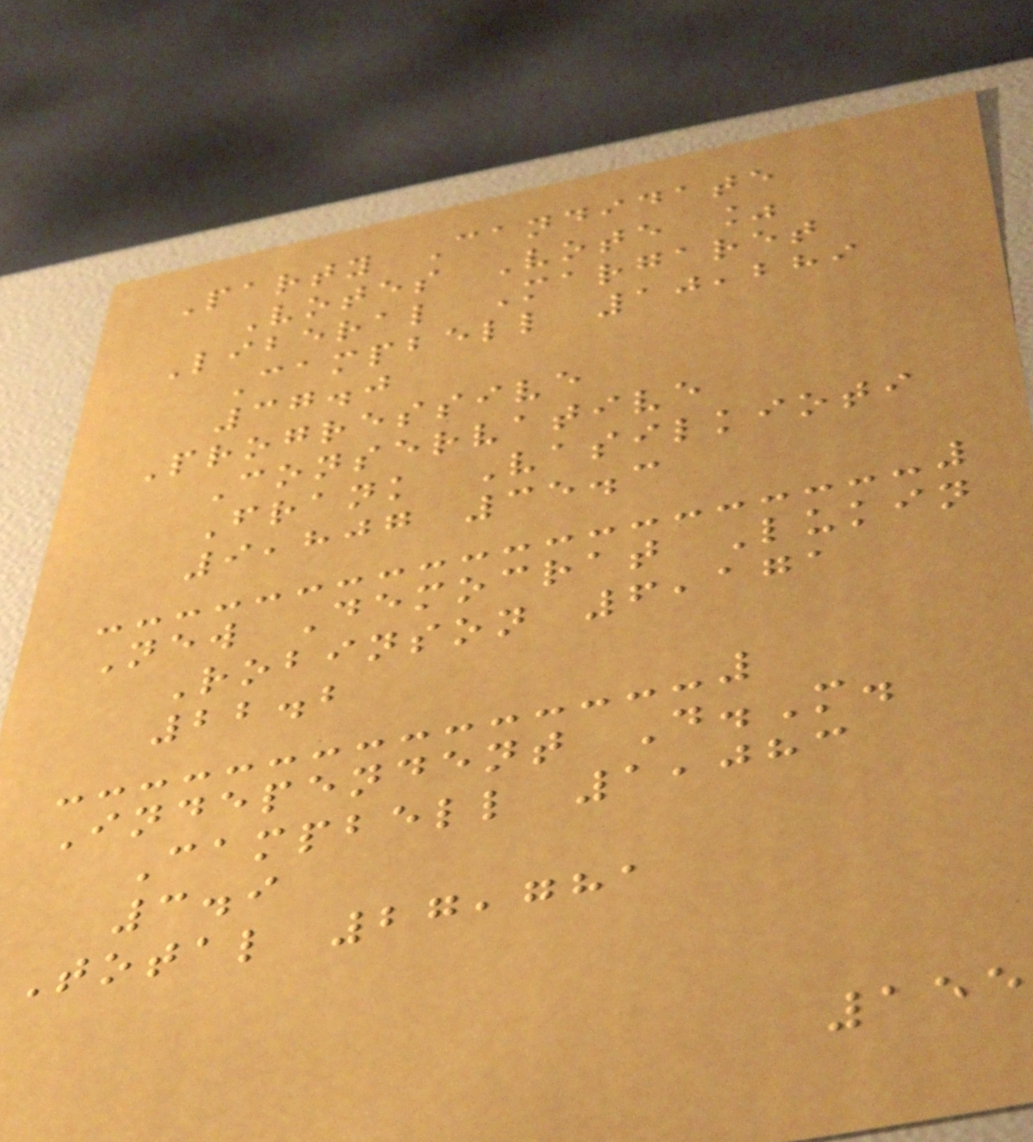Party Candidate
Votes Vote %
Liberal Margaret
Campbell 10,289
37.0
Progressive
Conservative
Frank Vasilkioti
9,807 35.3
New Democrat Lukin
Robinson 6,171
22.2
Independent D.M.
Campbell 1,083
3.9
Total 27,781
155
